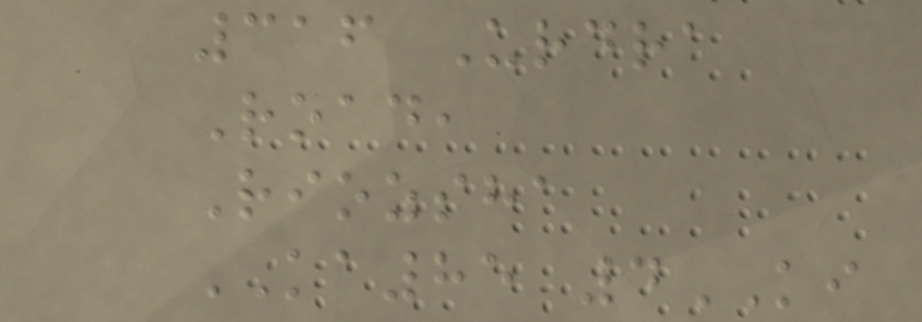316 Urdra
Road,
Riozsha
KA85 4KI
